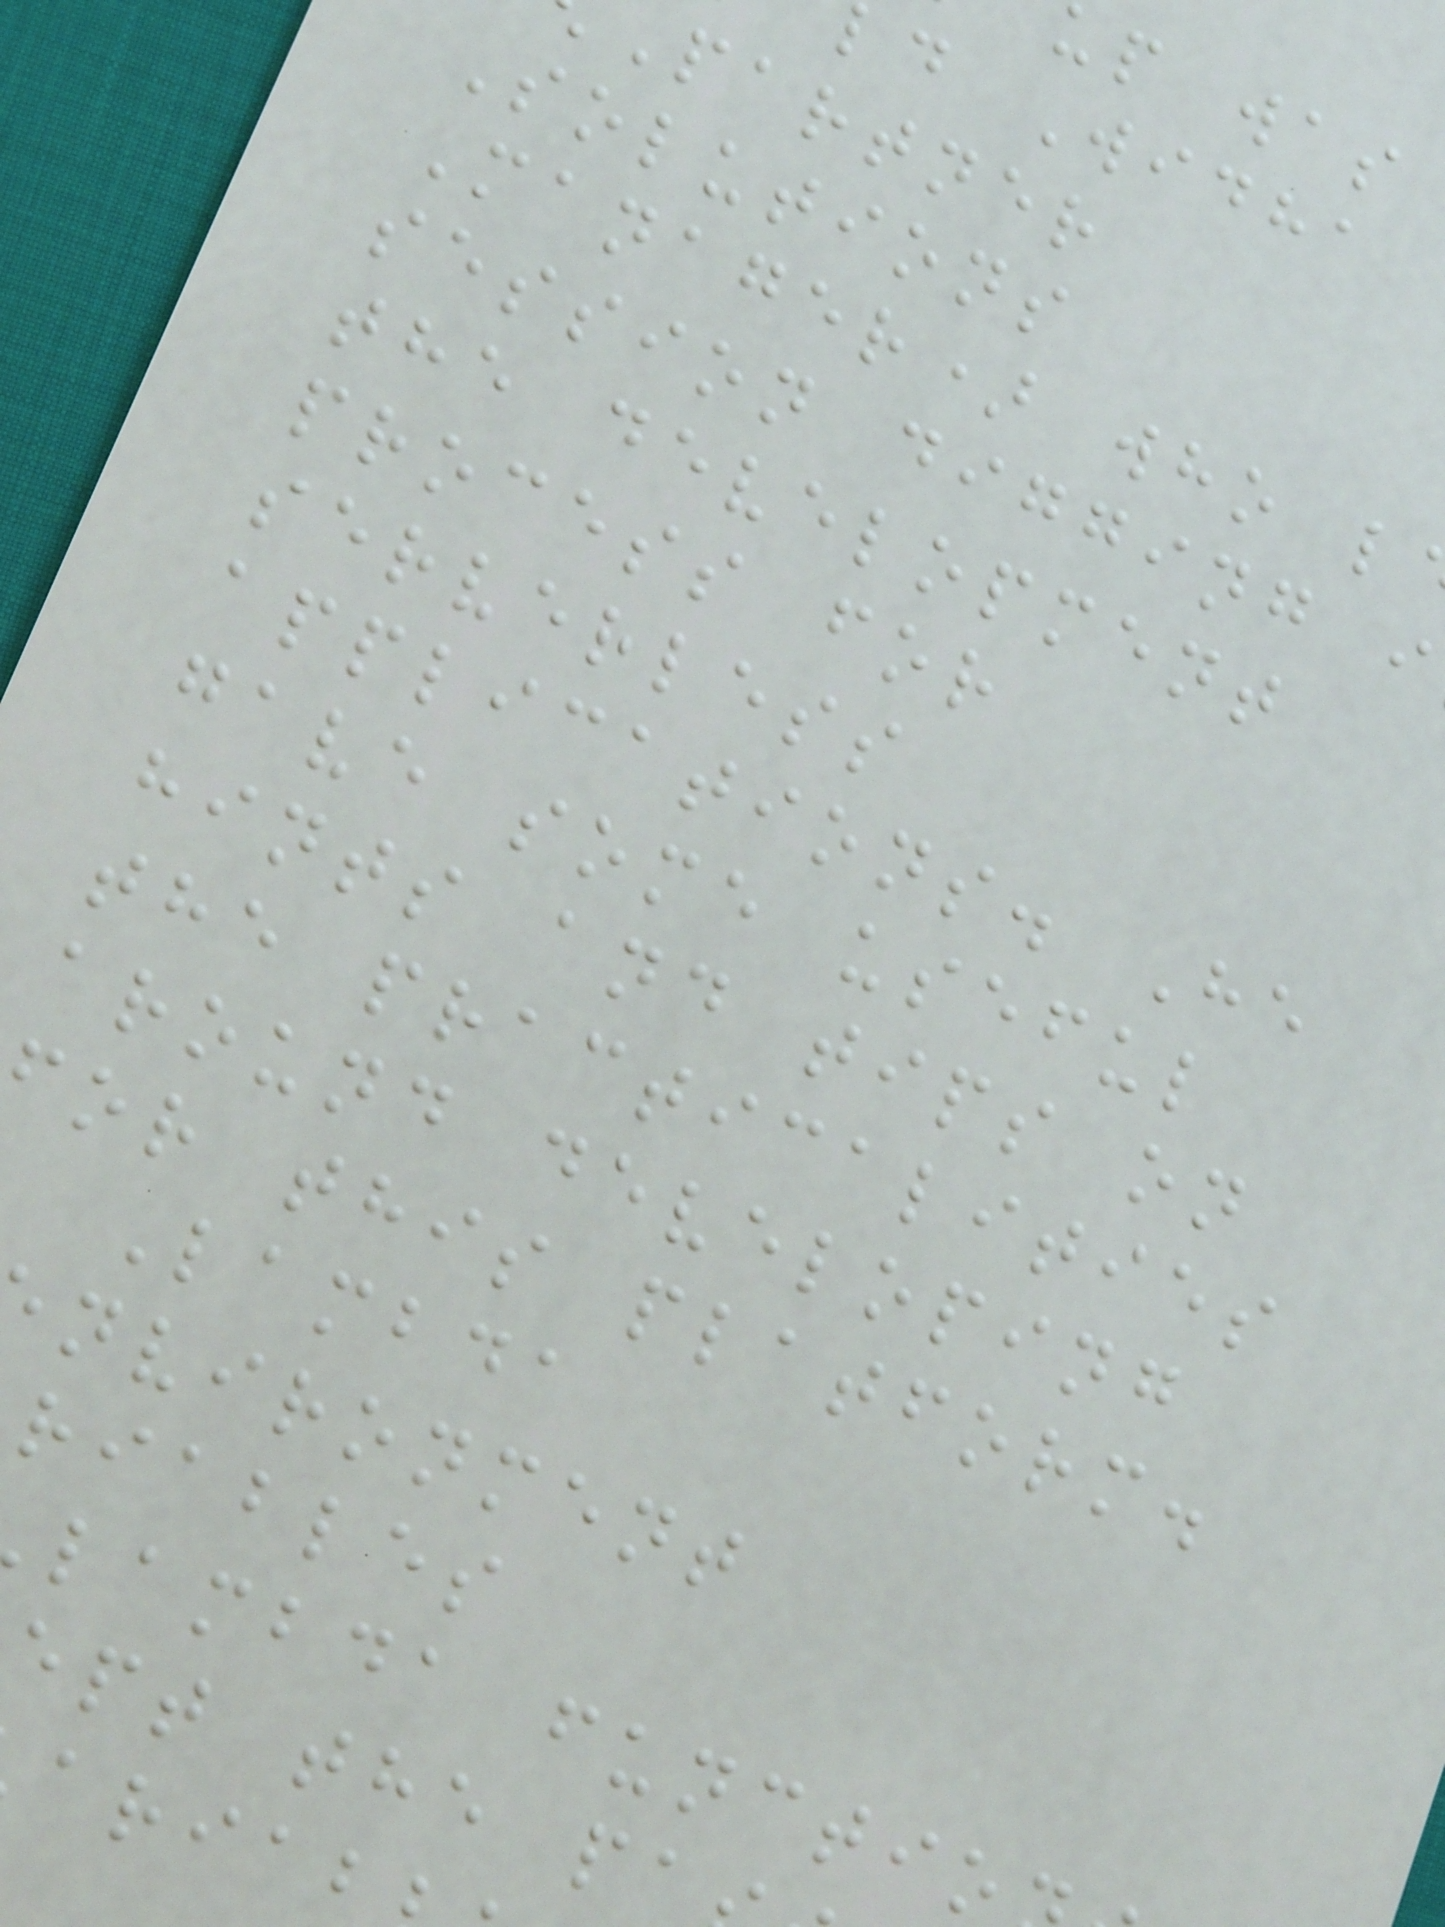up was
d Widha
partner
Solutions
Manager) who l
session digging i
the development
process for
serverless
applications. He
gave some useful
hints and tips on
the practicalities
around developing
for this platform.
Lambda
nvironment
riables
lambda functio
ept the pa
